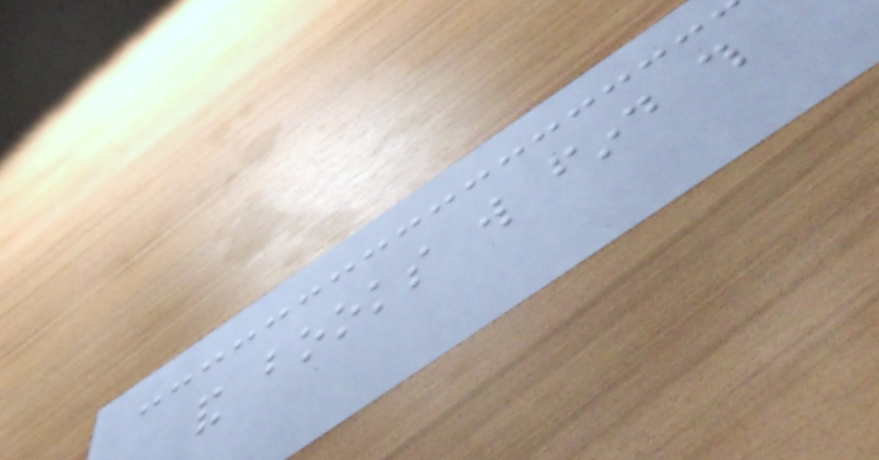and books will find this
